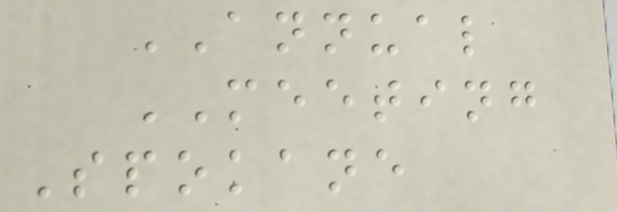ANNUAL
MEETING
Spokane
